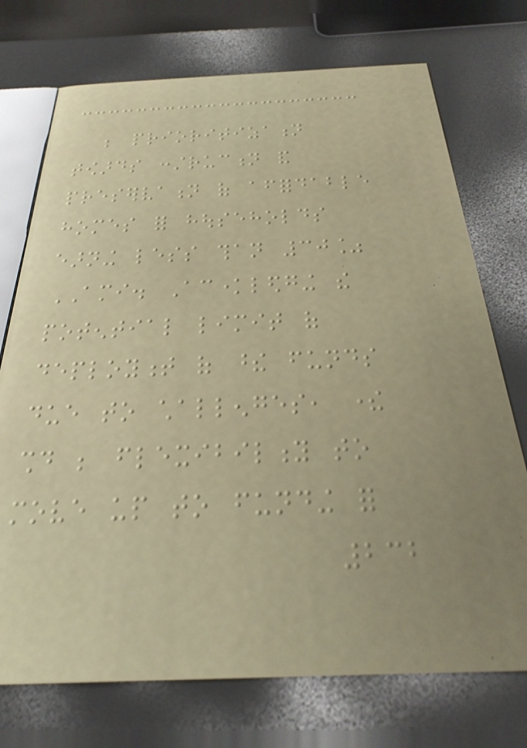be prioritization
towards construction and
preservation of affordable
homes for households
earning less than 30%
AMI. Acknowledging the
potential limit of
deployment of these funds
due to challenges, there
should be flexibility to
move up to funding for
232
